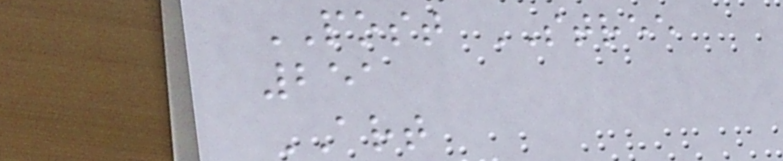POST STREE
251
ART
